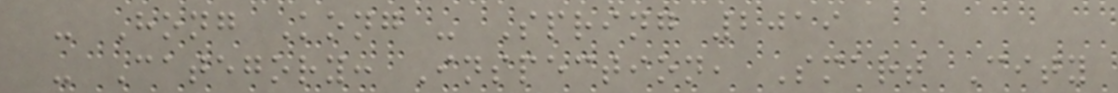- Hong Kong - Spring 2019
- Category: Inspection, Smart City
